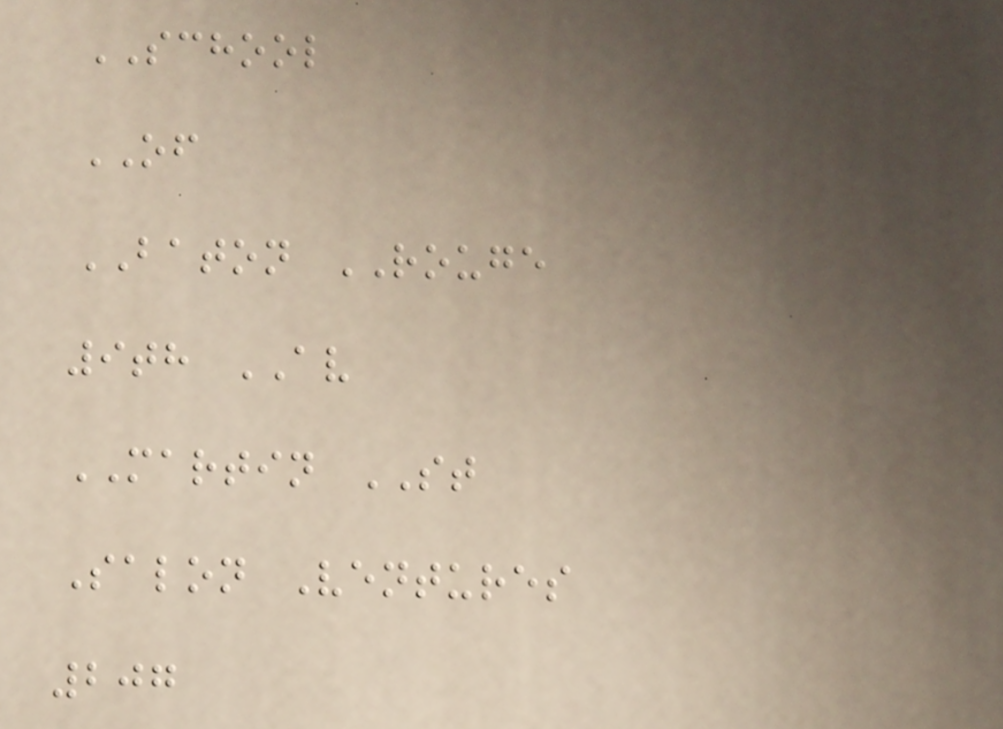SCHOOL
OF
BATON ROUGE
9th AV
MARTIN ST
Salon Ventures
207
